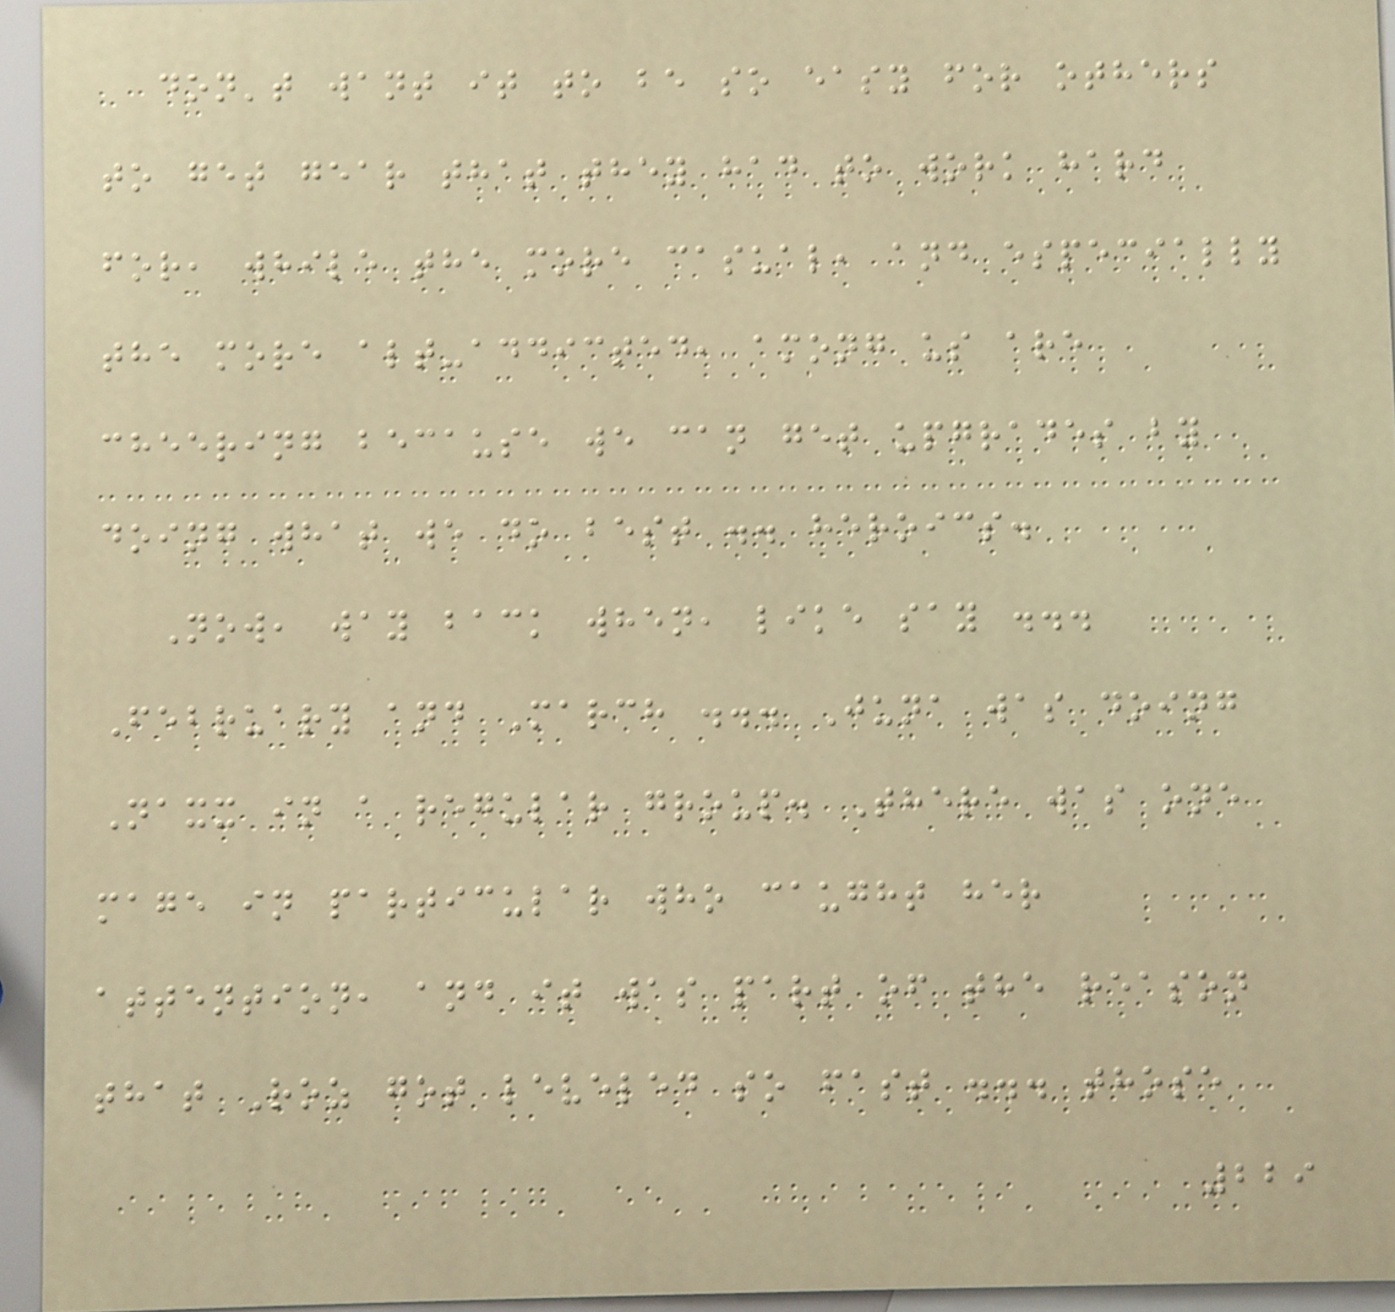don't want it to be so easy for others
to get gear that they had to work hard
for, while the more casual, and especially
the more alt-addicted, among us are
cheering because we can get upgrades by
doing what we do best .. heroics.
Now, way back when, like say ...
February and March ... Juna was doing
Naxx in a regular group. There was one
mage in particular who caught her
attention, and it was part of the reason
that Roz got leveled so fast ... those
229
